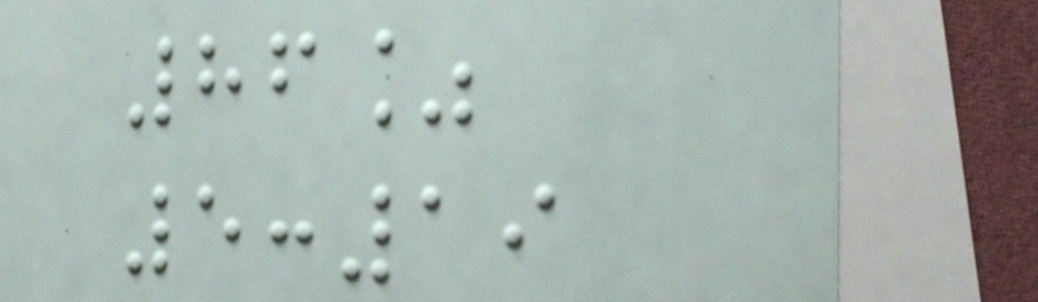86%
5:19
